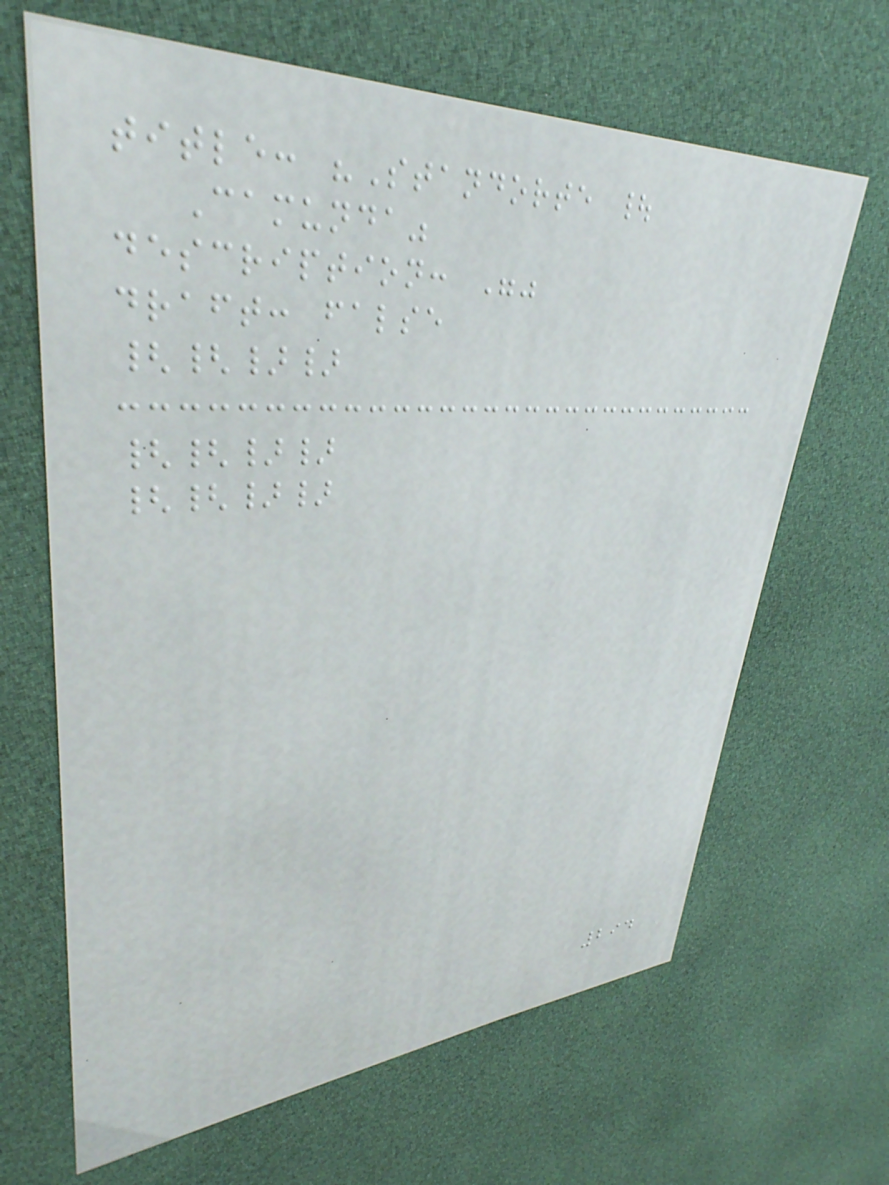title: "Standorte |
Camunda"
description: ""
draft: false
{{}}
{{}}
{{}}
294
